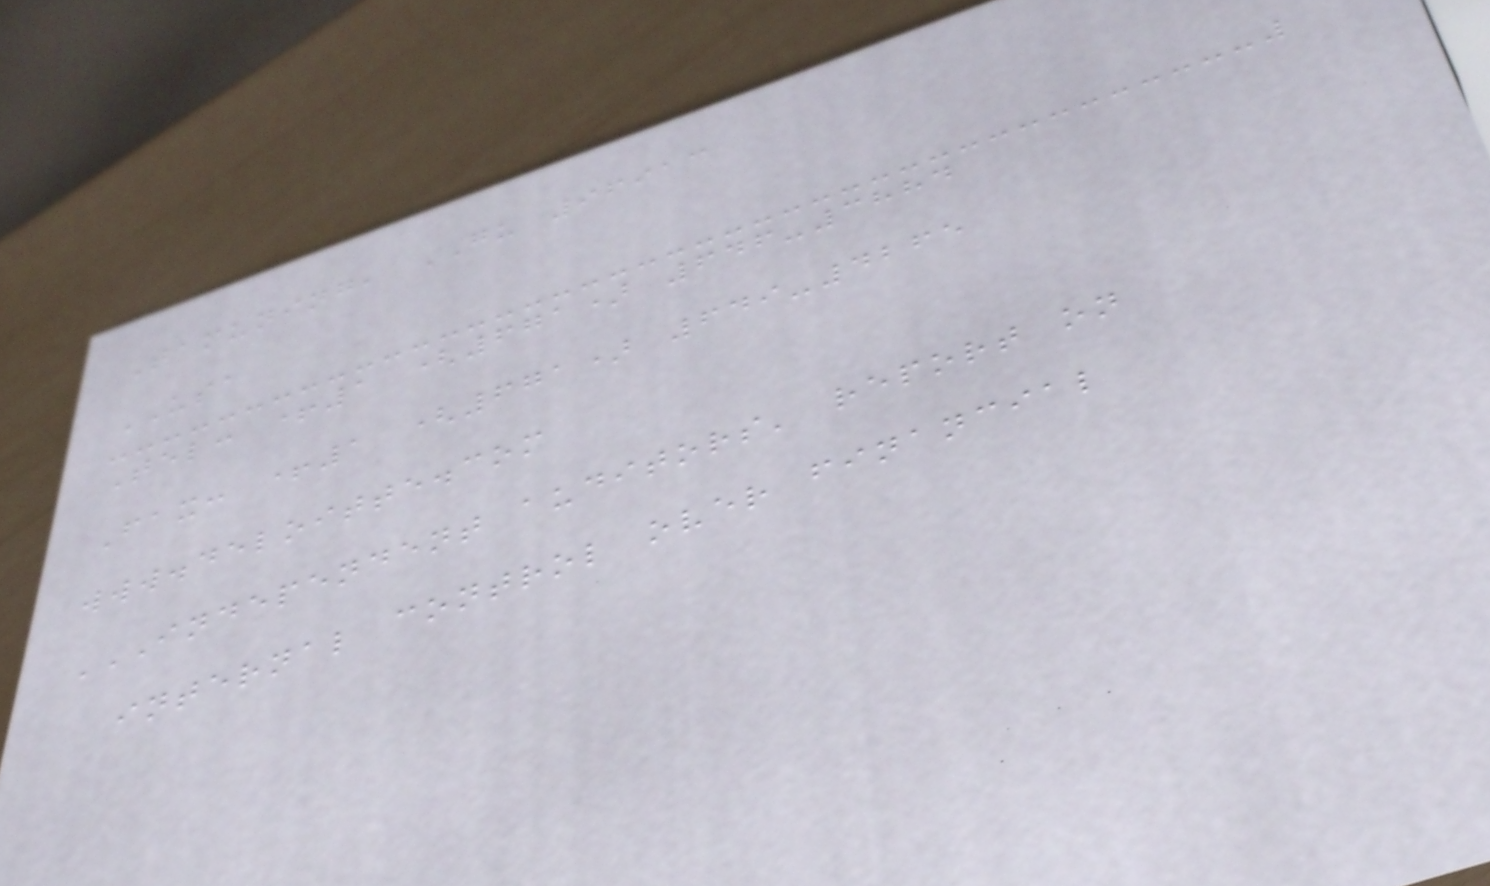Tamuning, GU 96913
USA
Tel: +1 (671) 646-3884
Fax: +1 (671) 649-4265
www.deloitte.com
INDEPENDENT AUDITORS' REPORT ON
INTERNAL CONTROL OVER FINANCIAL
